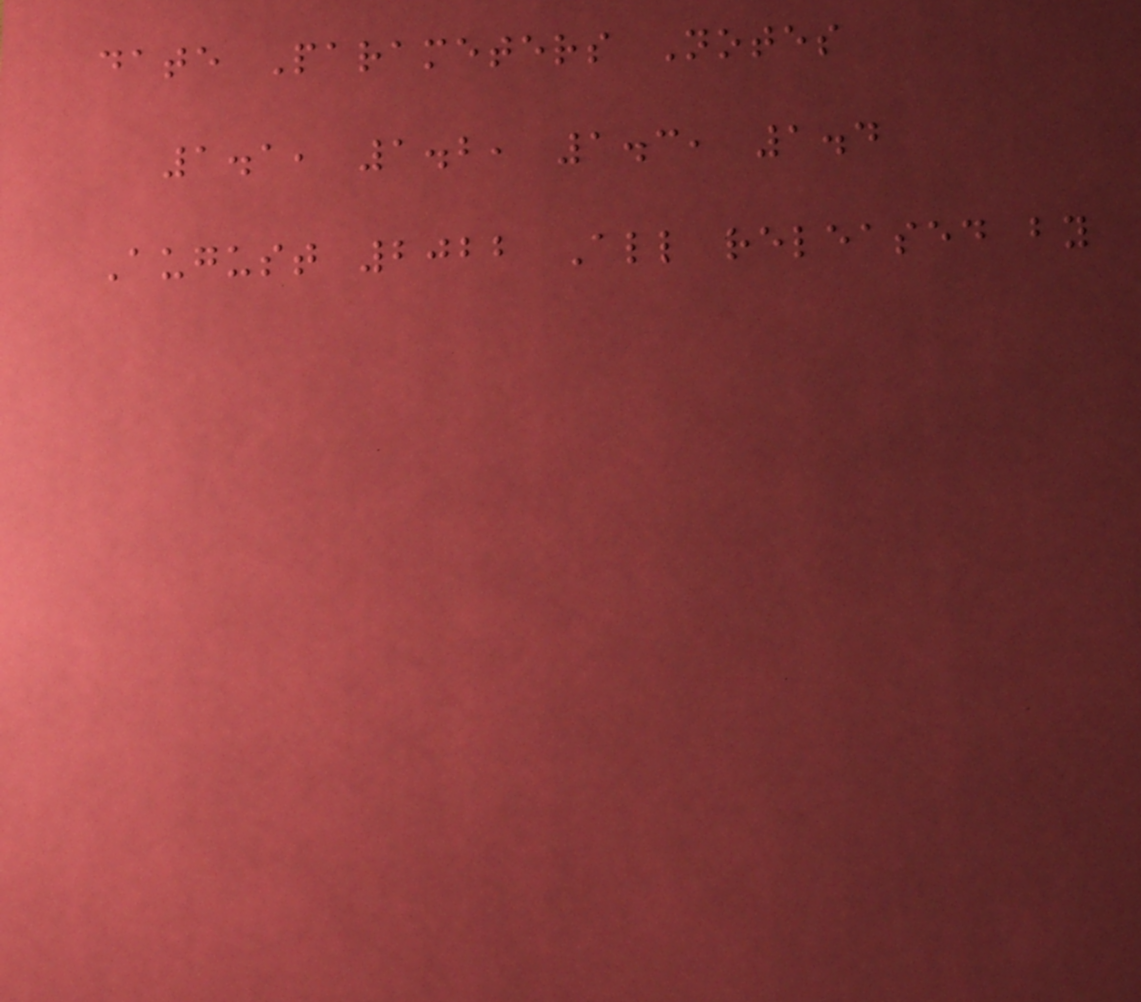date Parameters Notes
1.1, 1.2, 1.3, 1.4
August 2022 All released by
